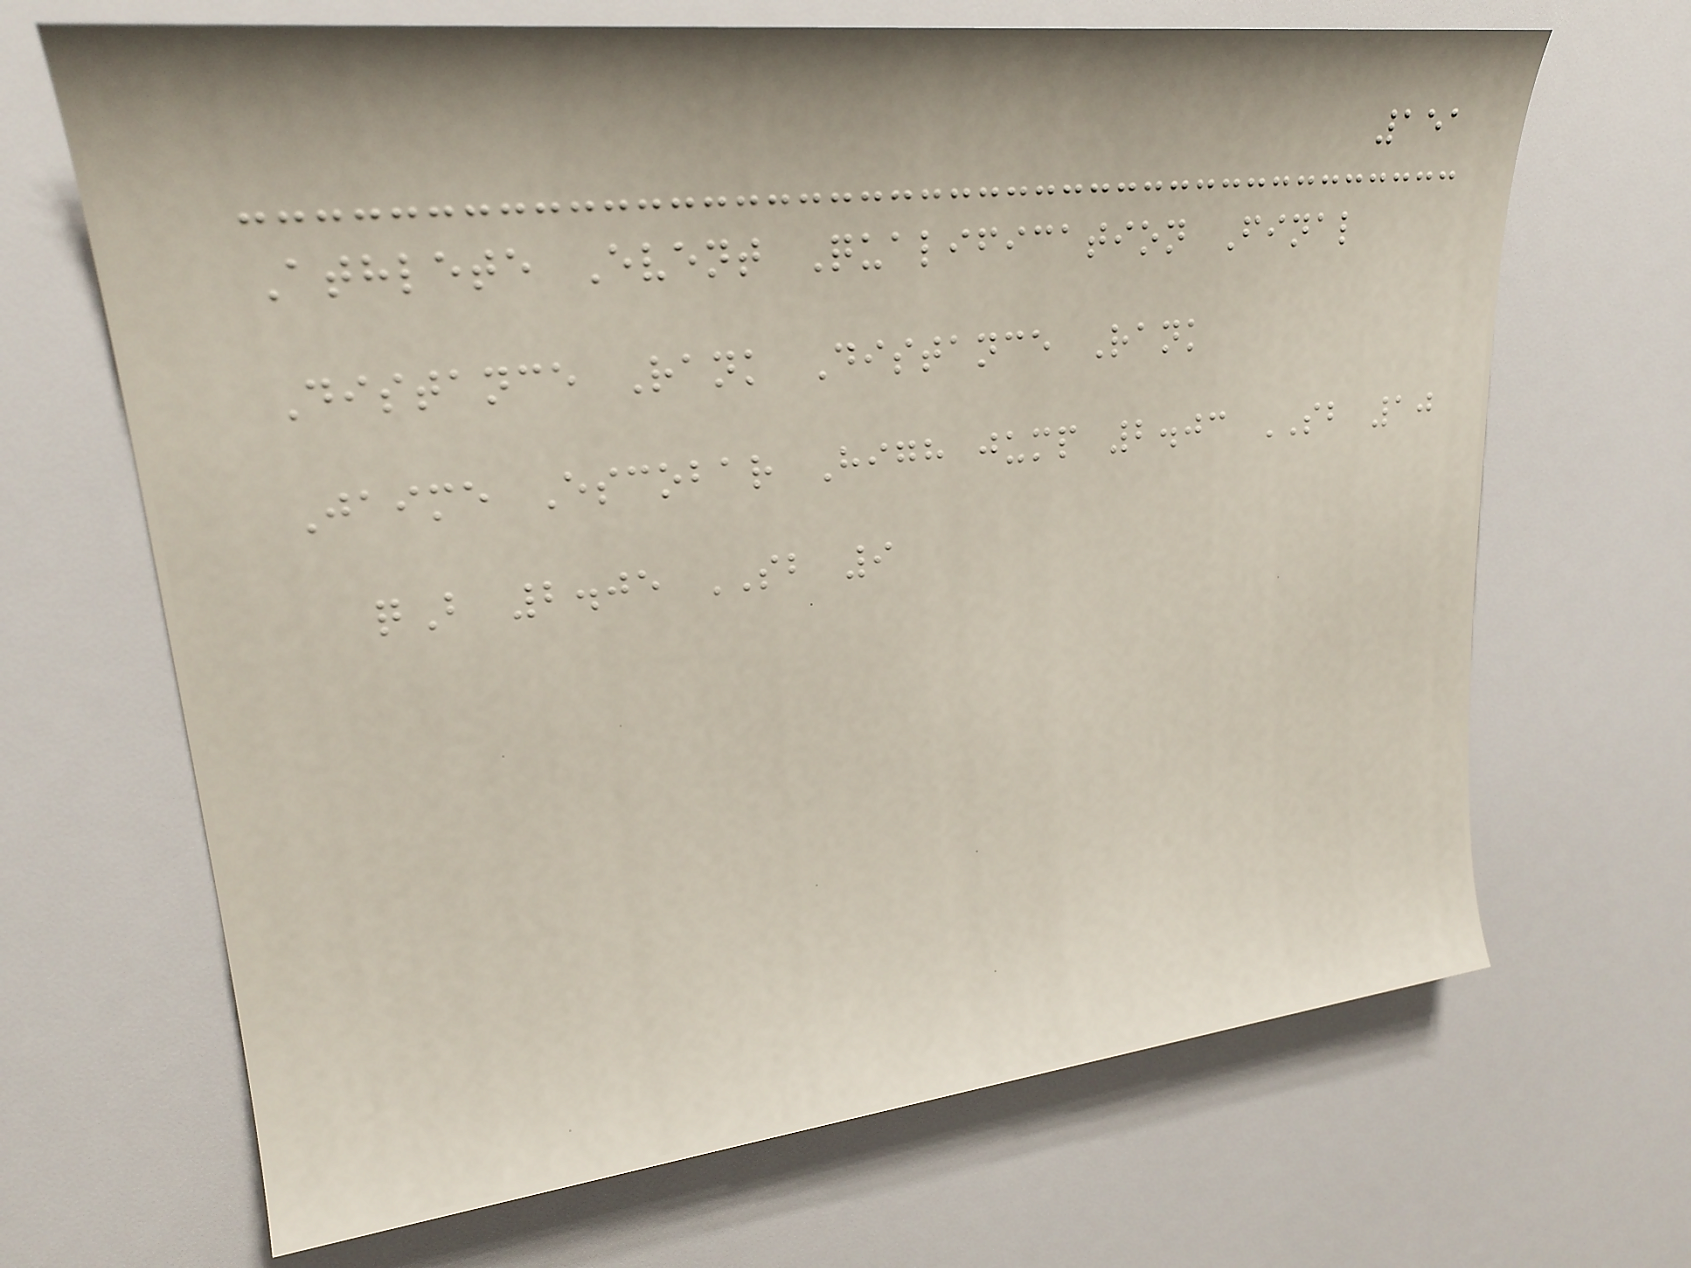151
Athlete Event Qualification Final
Distance Rank Distance Rank
Jaime Escobar High jump 2.03 SB 10
qB 2.05 SB 9
